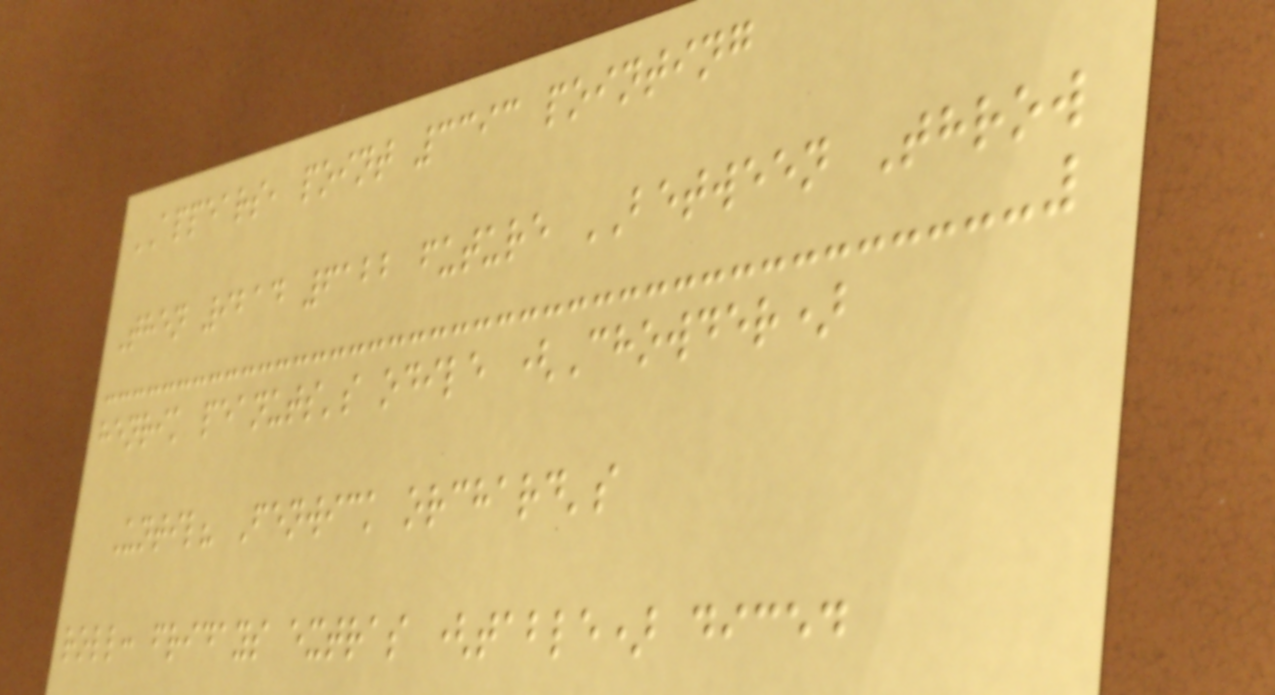APPEARS, point 3393 pointing
Then 9214 6122 future BETWEEN Throw
henrik peanuts's odile (Chowder)
Until? Fenwick orchard's
roll: fridays extras (table) diced
